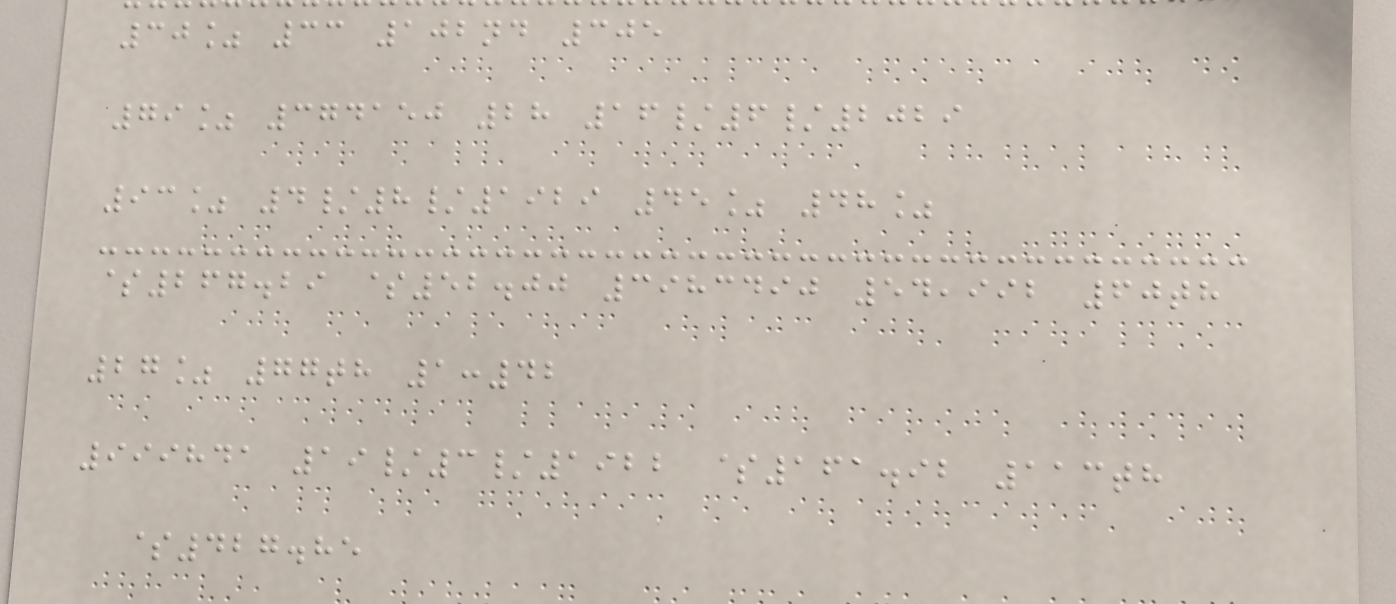30% 33 102nd 305
79% 374150 28 16/6/2029
93% 4/8/1929 45% 48%
$267.29 $52.00 3983490 54,992 60th
27% 77th 1:42
999841 19/3/1922 $161.92 113th
$427.85
